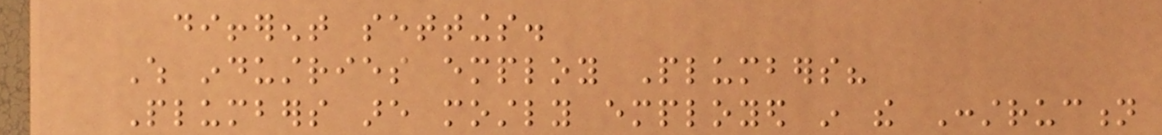different settings.
Which industries employ Plumbers?
Plumbers are mostly employed in the Construction
